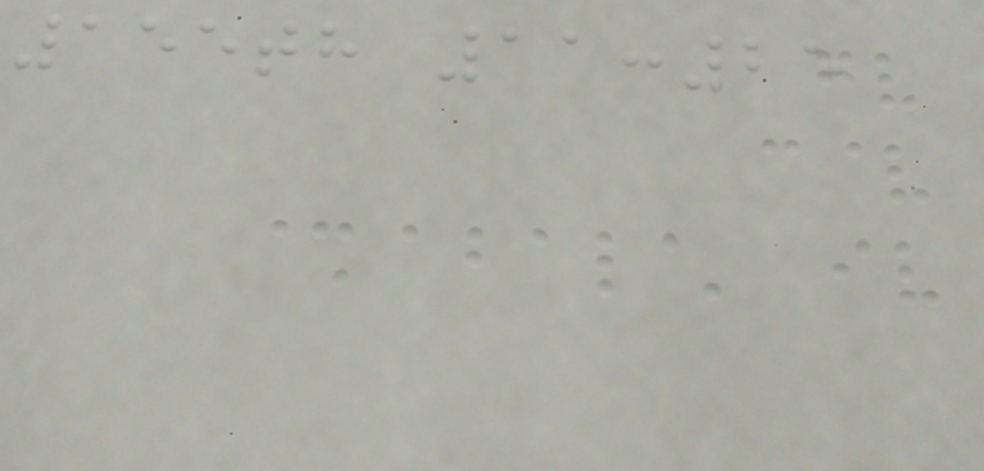155th 11:25
